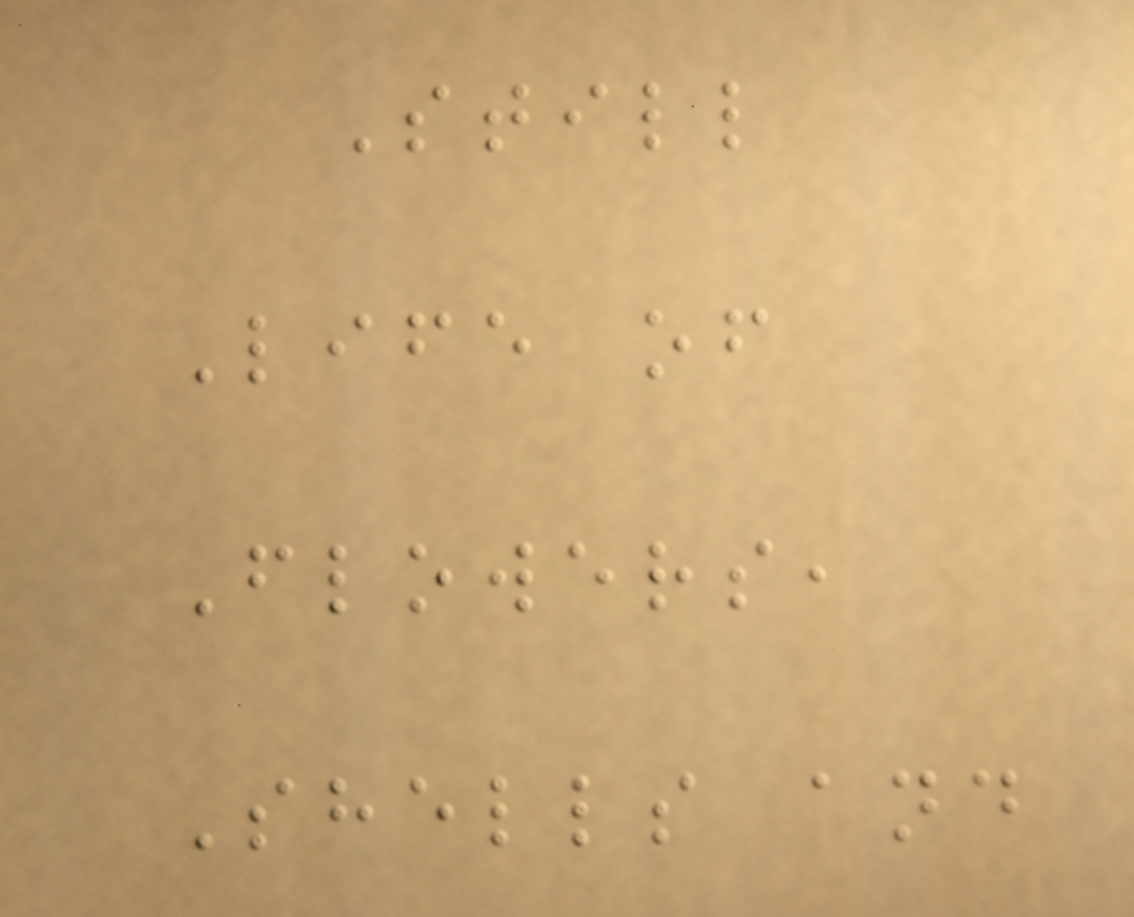Still
Life of
Flowers,
Shells and
